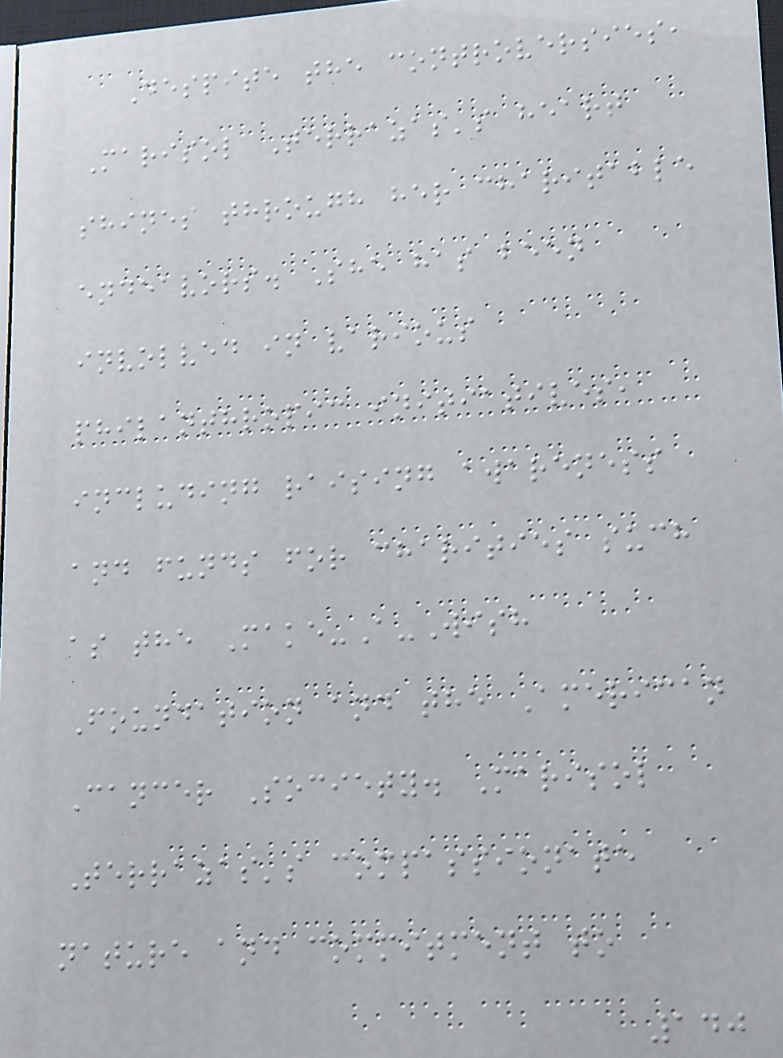Despite the controversies,
Marisol Terrazas's heart
shines through her charitable
endeavors. She has been
involved in various
philanthropic initiatives,
including raising awareness
and funds for charities such
as the Make-A-Wish
Foundation and the American
Cancer Society. Marisol
Terrazas's compassionate
nature and commitment to
140
